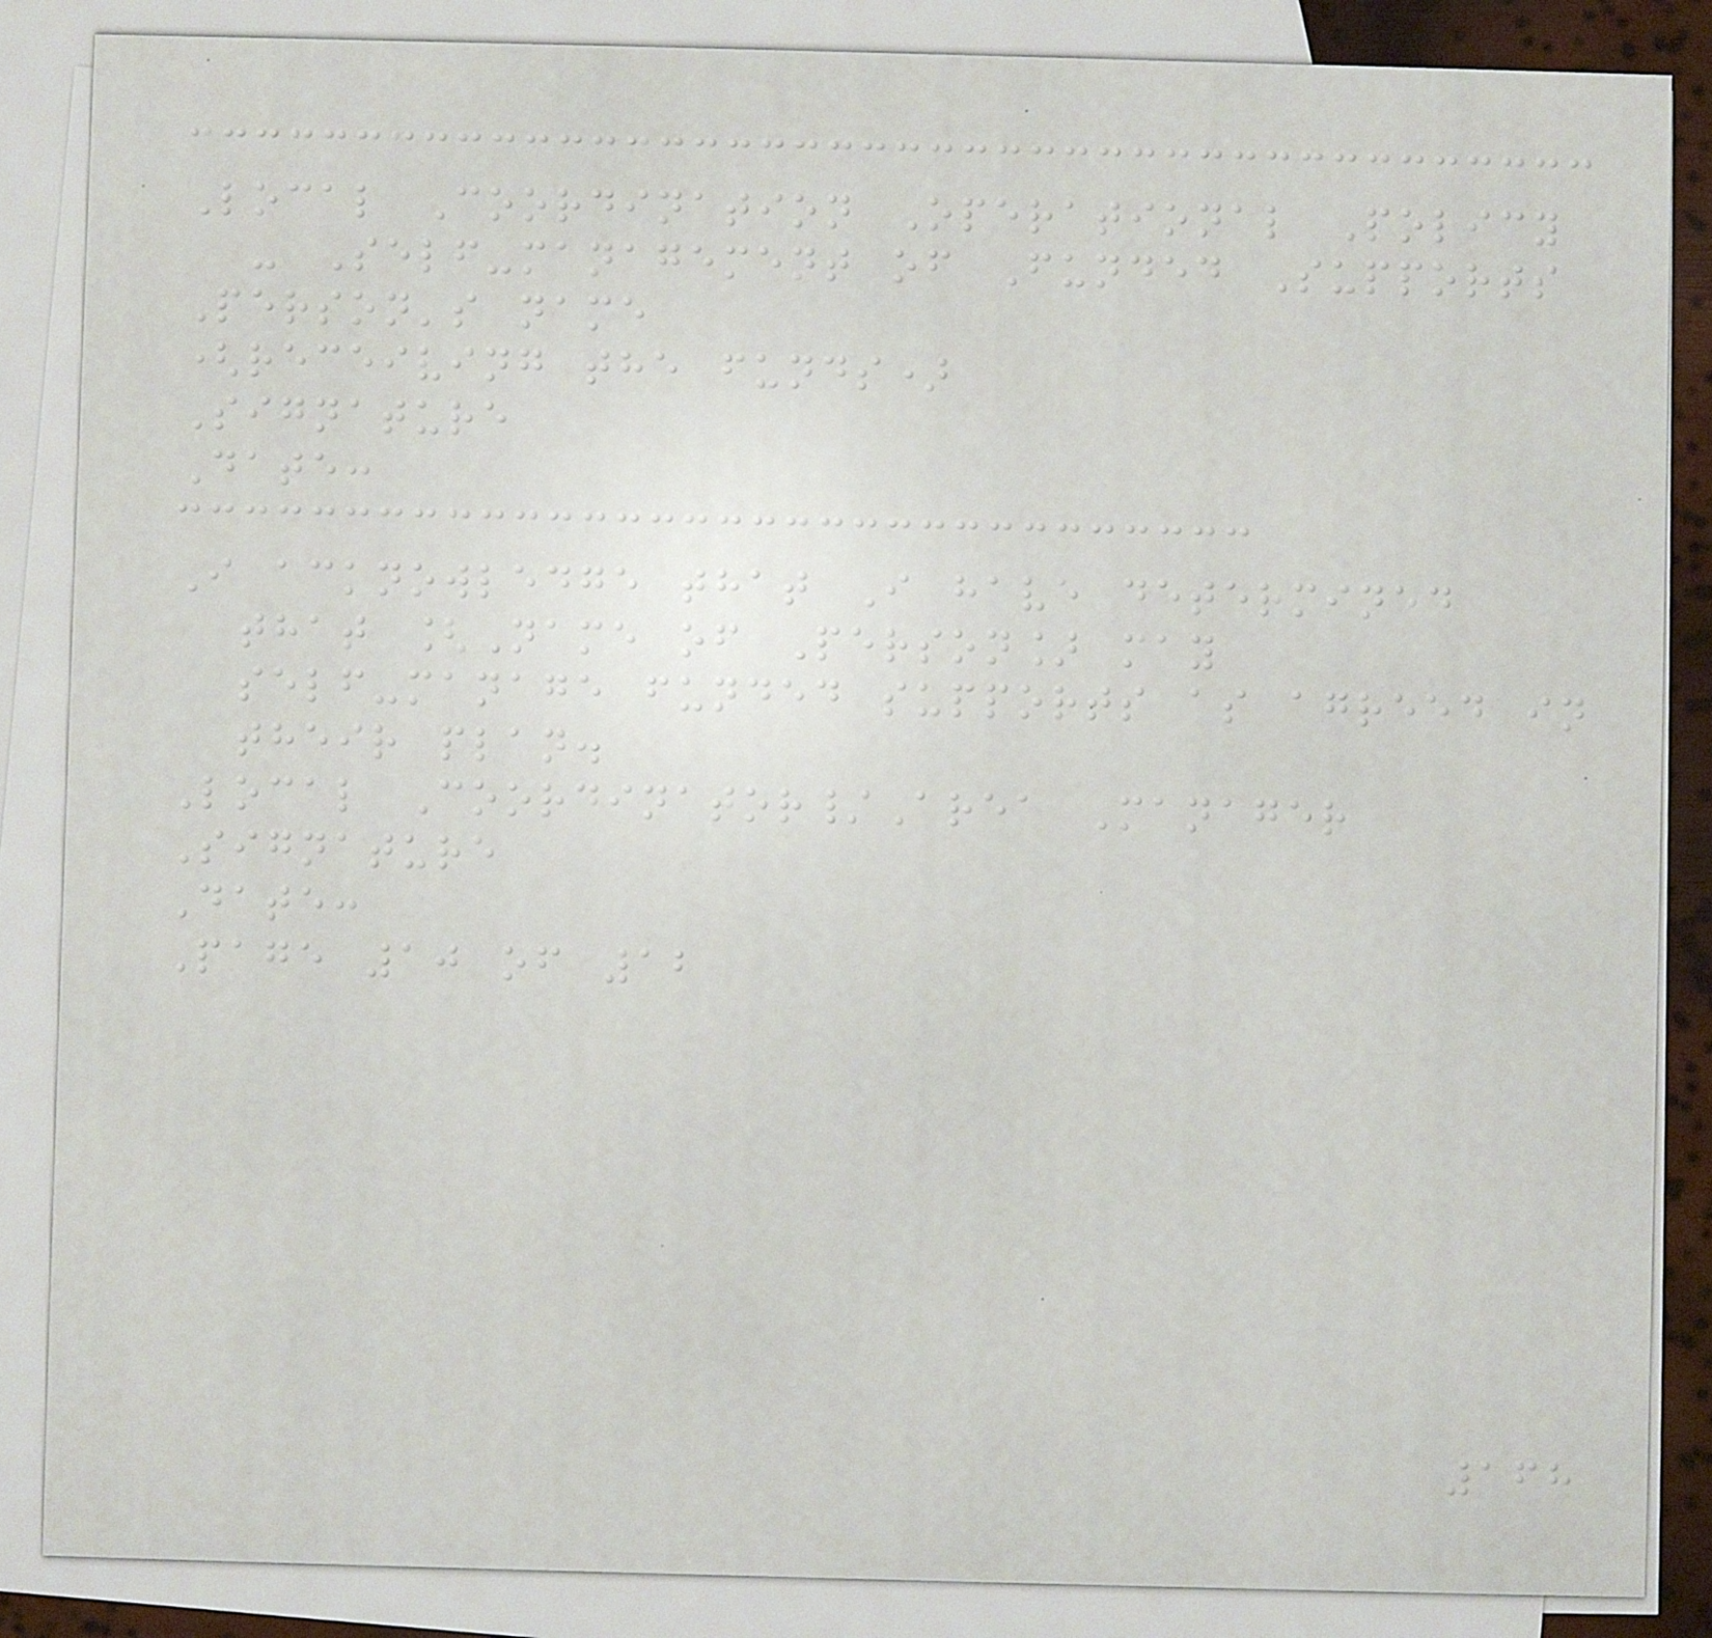Local Coordination Operational Policy
- Self-management of Funded Supports
Person's name
(receiving the funds)
Signature
Date:
I acknowledge that I have determined
that [Name of Person] may
self-manage funded supports as agreed in
their plan.
Local Coordinator/Area Manager
Signature
Date:
Page 10 of 12
168
